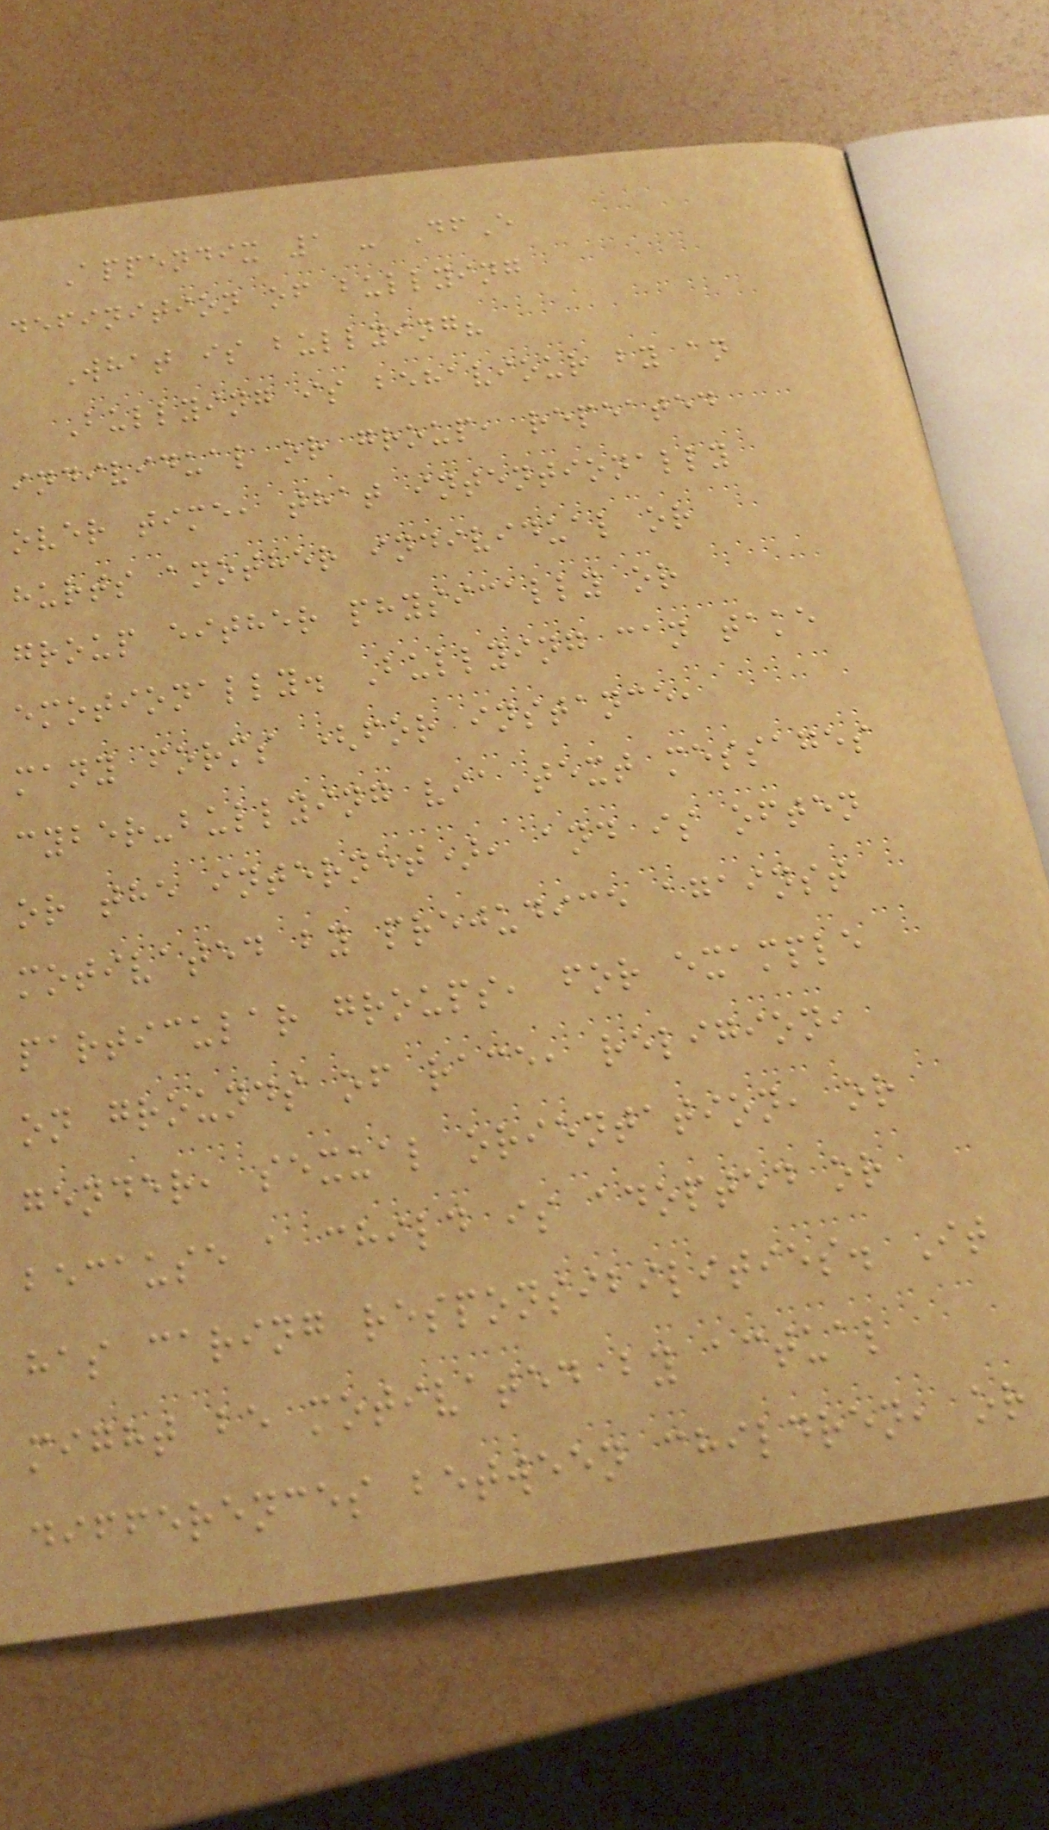Appendix 1 - DfE
definition of bullying
What is bullying?
Bullying is behaviour by an
individual or group, repeated
over time, that intentionally
hurts another individual or
group either physically or
emotionally. Bullying can take
many forms (for instance,
cyber-bullying via text messages
or the internet), and is often
motivated by prejudice against
particular groups, for example
on grounds of race, religion,
gender, sexual orientation, or
because a child is adopted or
has caring responsibilities. It
might be motivated by actual
differences between children, or
